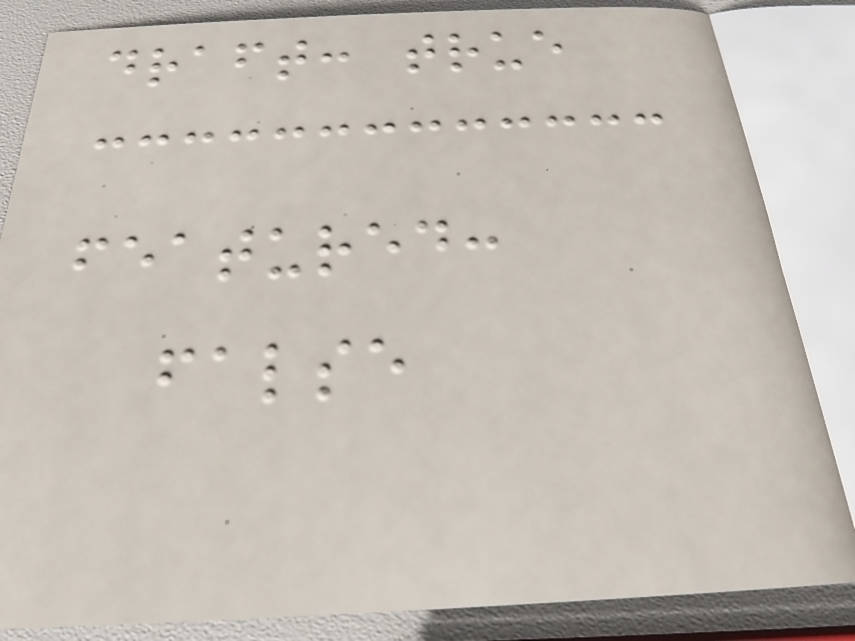draft: true
featured:
false
